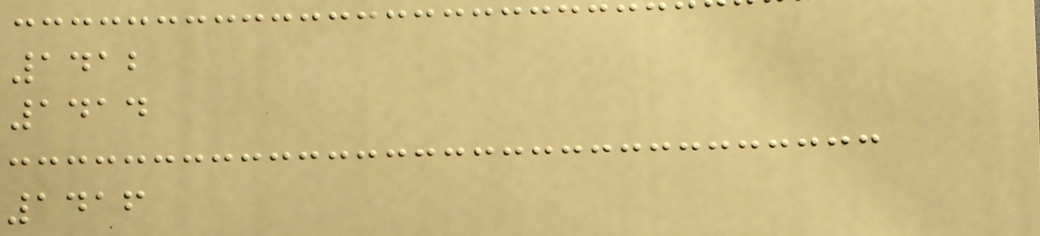1412
1414
1416
